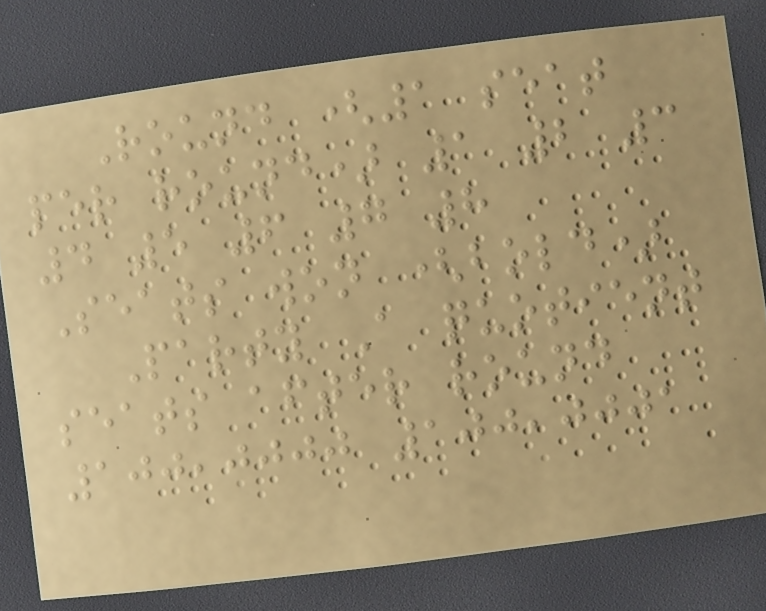Round (1 seat
per round) 1 2 3
4 5 6 7 8
Seats won (bold)
Party A quotient
seats after round
100,0000 100,0001
